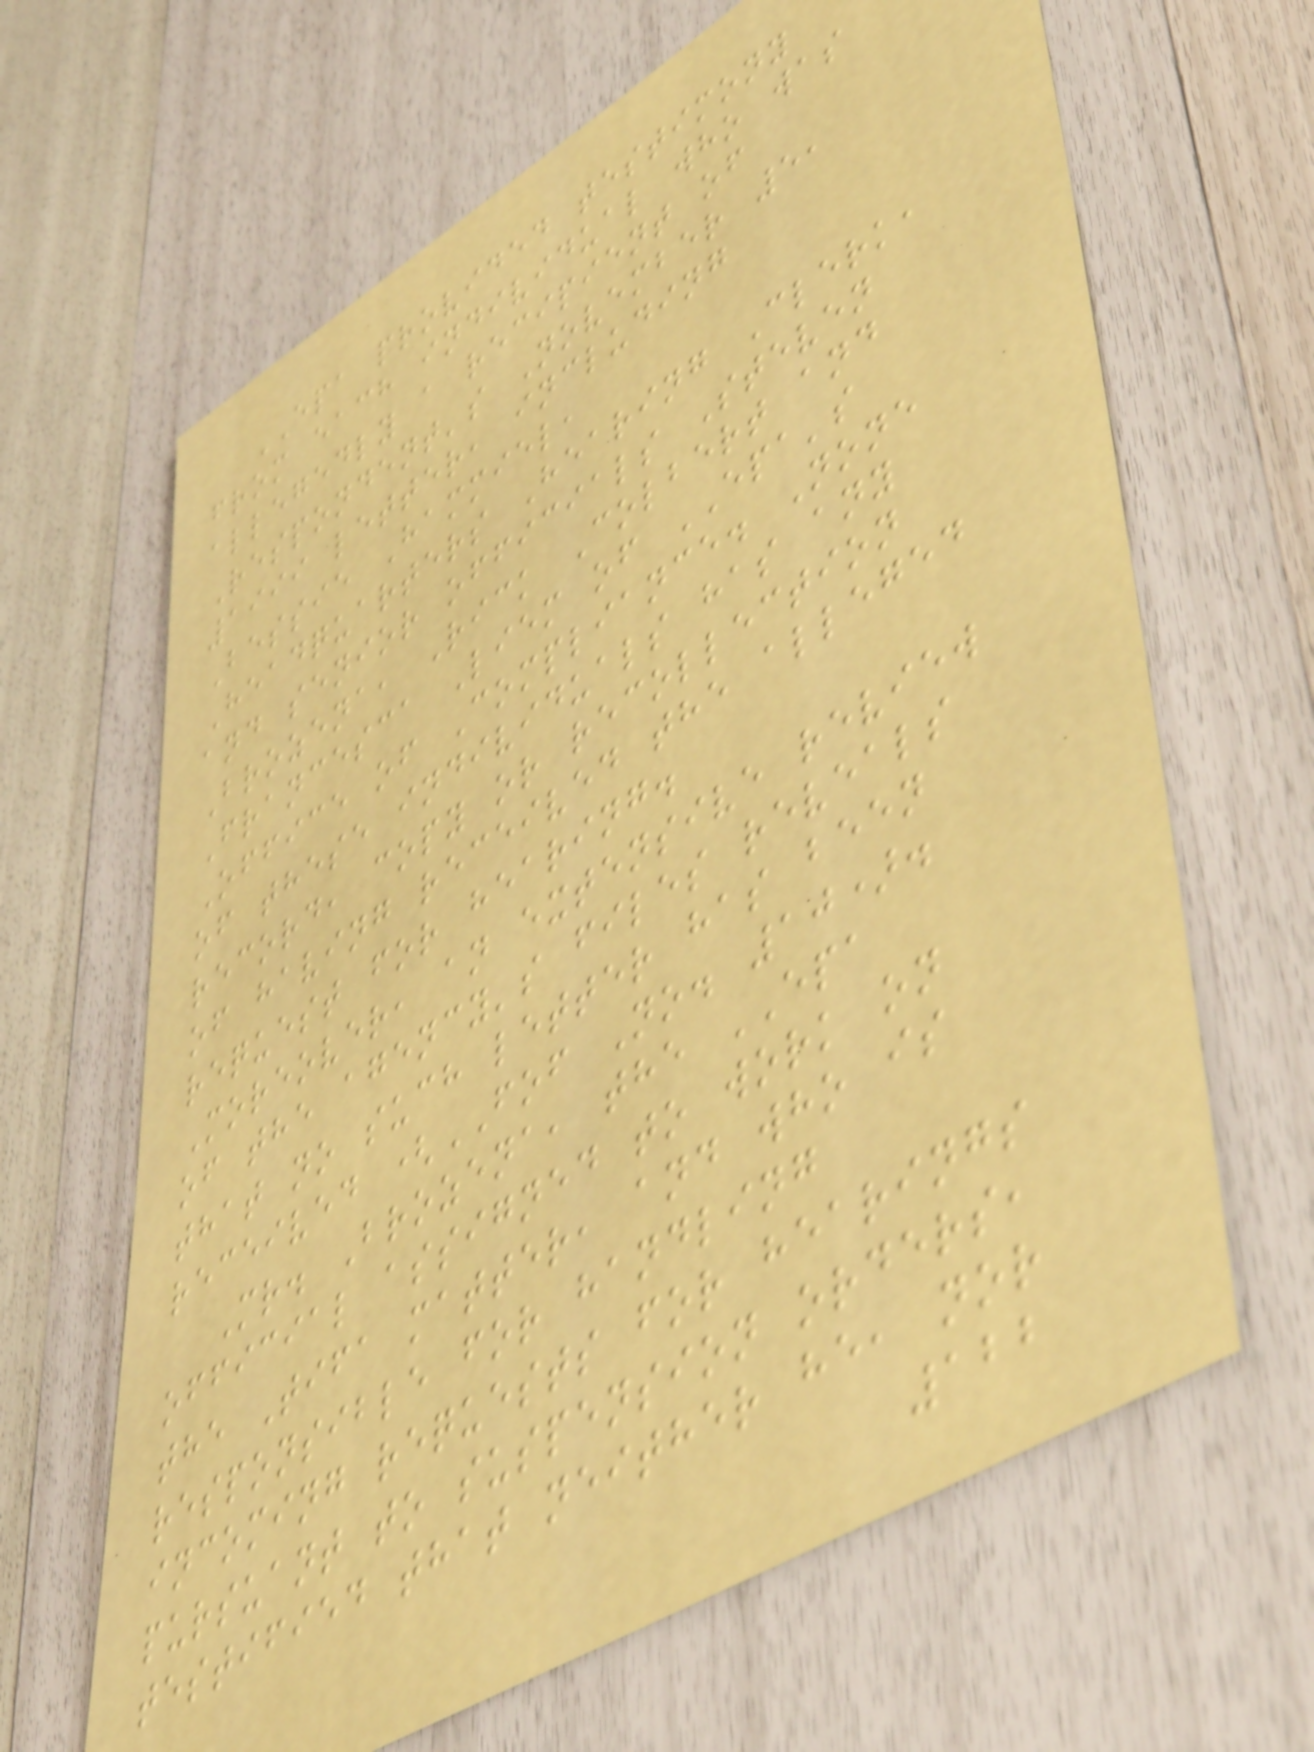EPA provided testimony
from each individual who was
allegedly a recipient of
Respondent's November 5,
1999 letter, including
Bessie Hammiel,
Headquarters Hearing Clerk,
and senior officials Steven
Brozena, Rick Colbert and
Francesca Liem of EPA's
Office of Compliance. None
of these individuals has any
record, copy or recollection
of having received the alleged
request for hearing.
Moreover, an extensive review
of the agency's files reveals
that no such letter has been
received (FOF No. 10).
Mr. Brozena, the EPA
official assigned to work on
the Tifa matter, and who is
responsible for handling
incoming requests for hearings
pursuant to suspension orders,
testified that neither he, nor
122
